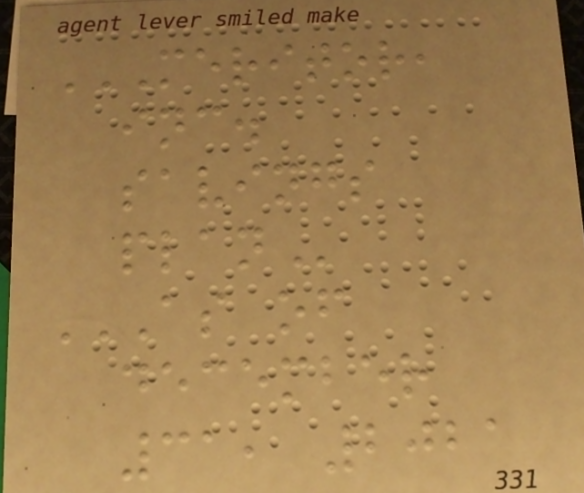MERITOR,
INC.
SAVINGS
PLAN
AS OF
DECEMBER
31, 2021
